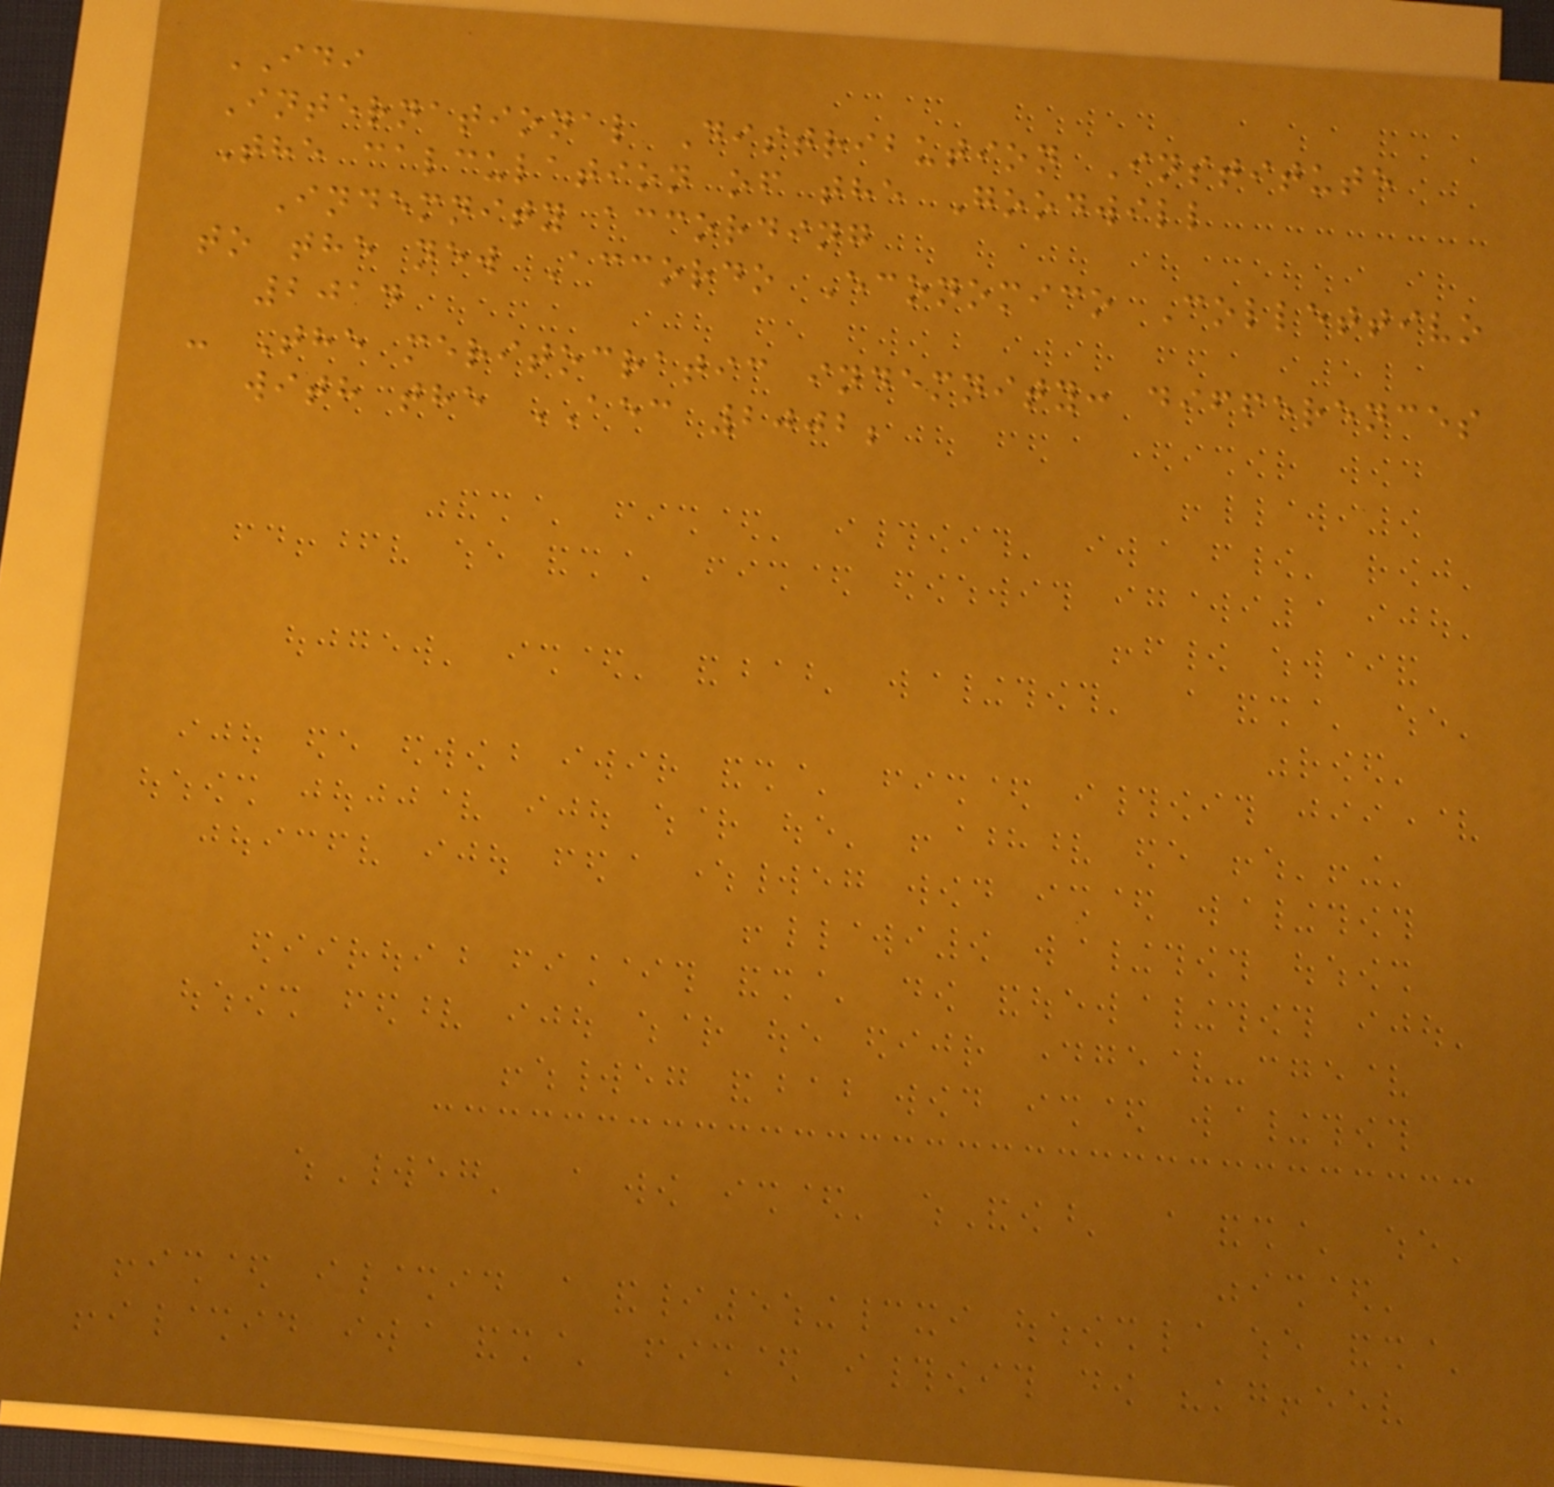IDI
International Distribution Institute
The calculation of the Goodwill
Indemnity according
to the new Accordo Economico Collettivo
2014
- The meritocratic indemnity: differences
with the AEC 2002;
